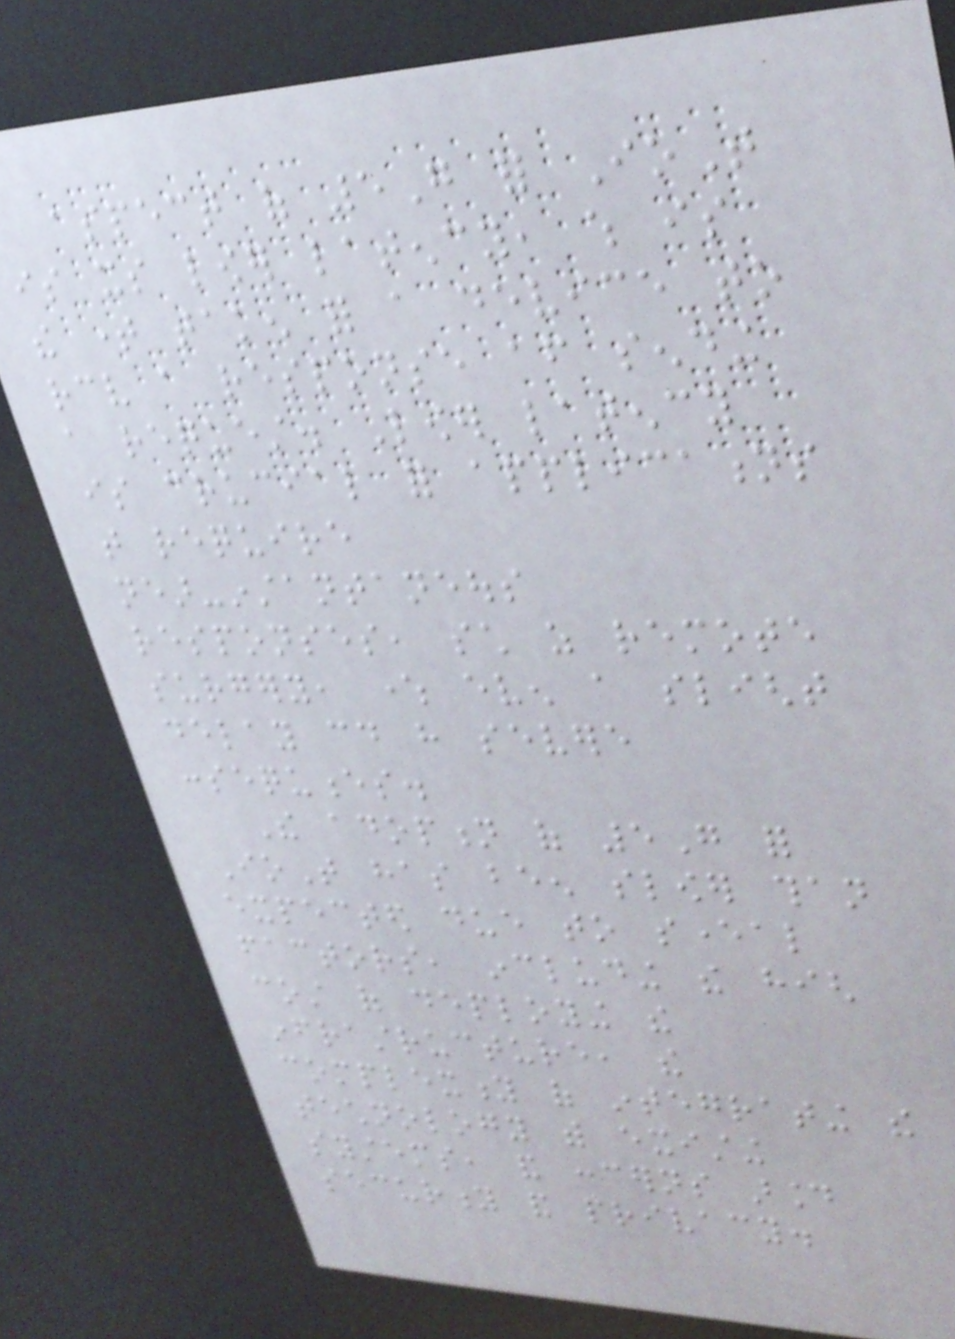aspect of 5G for IoT
is its lower latency, which is
the time taken for a device to
receive a response after sending
a request. Lower latency
is crucial for applications
that require
near-instantaneous
responses, such as remote
surgery, where even a slight
delay could have severe
consequences.
The adoption of 5G for
IoT has been slower than
expected due to several
factors, including the high
cost of deploying the
infrastructure, the
complexity of integrating the
technology with existing
systems, and concerns around
security and privacy.
